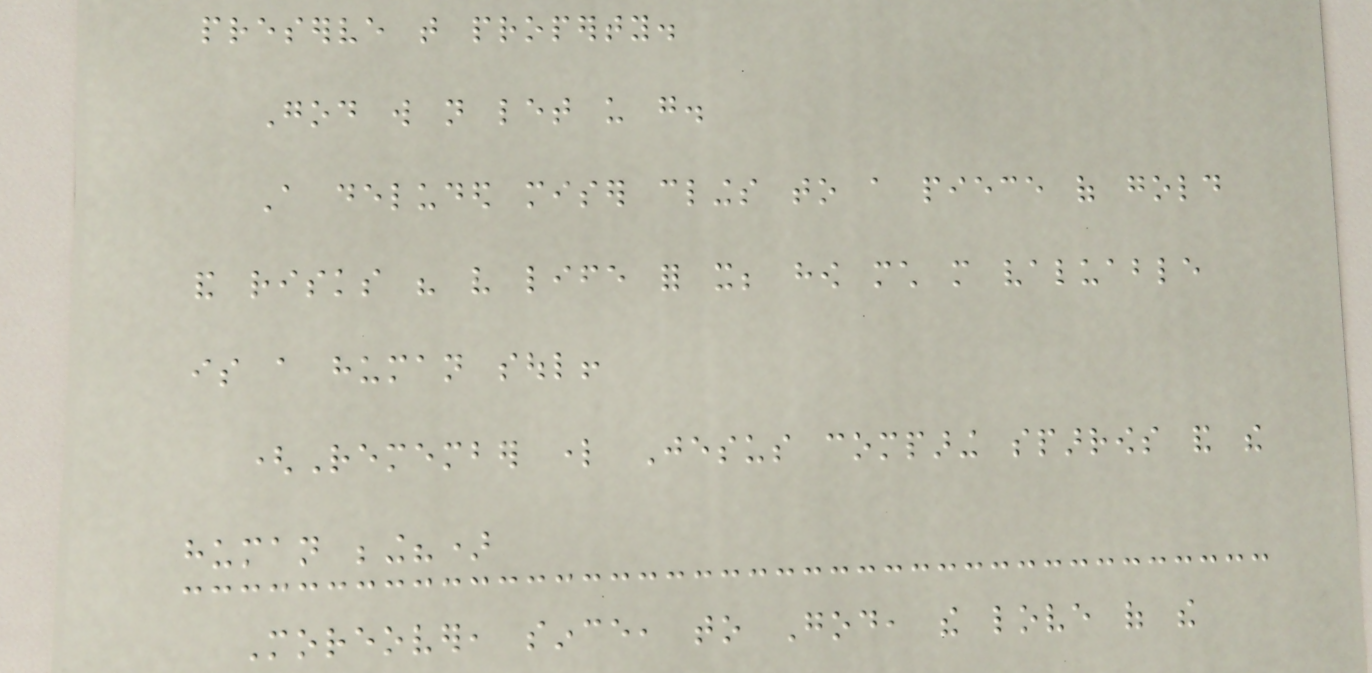preserve that property.
God will not let us go.
A deluded miser clings to a piece of gold
and risks his very life for it; how much more valuable
is a human soul!
(Remember lord Jesus comparing sparrows and the
human being?)
Moreover, since, to God, the love of the
